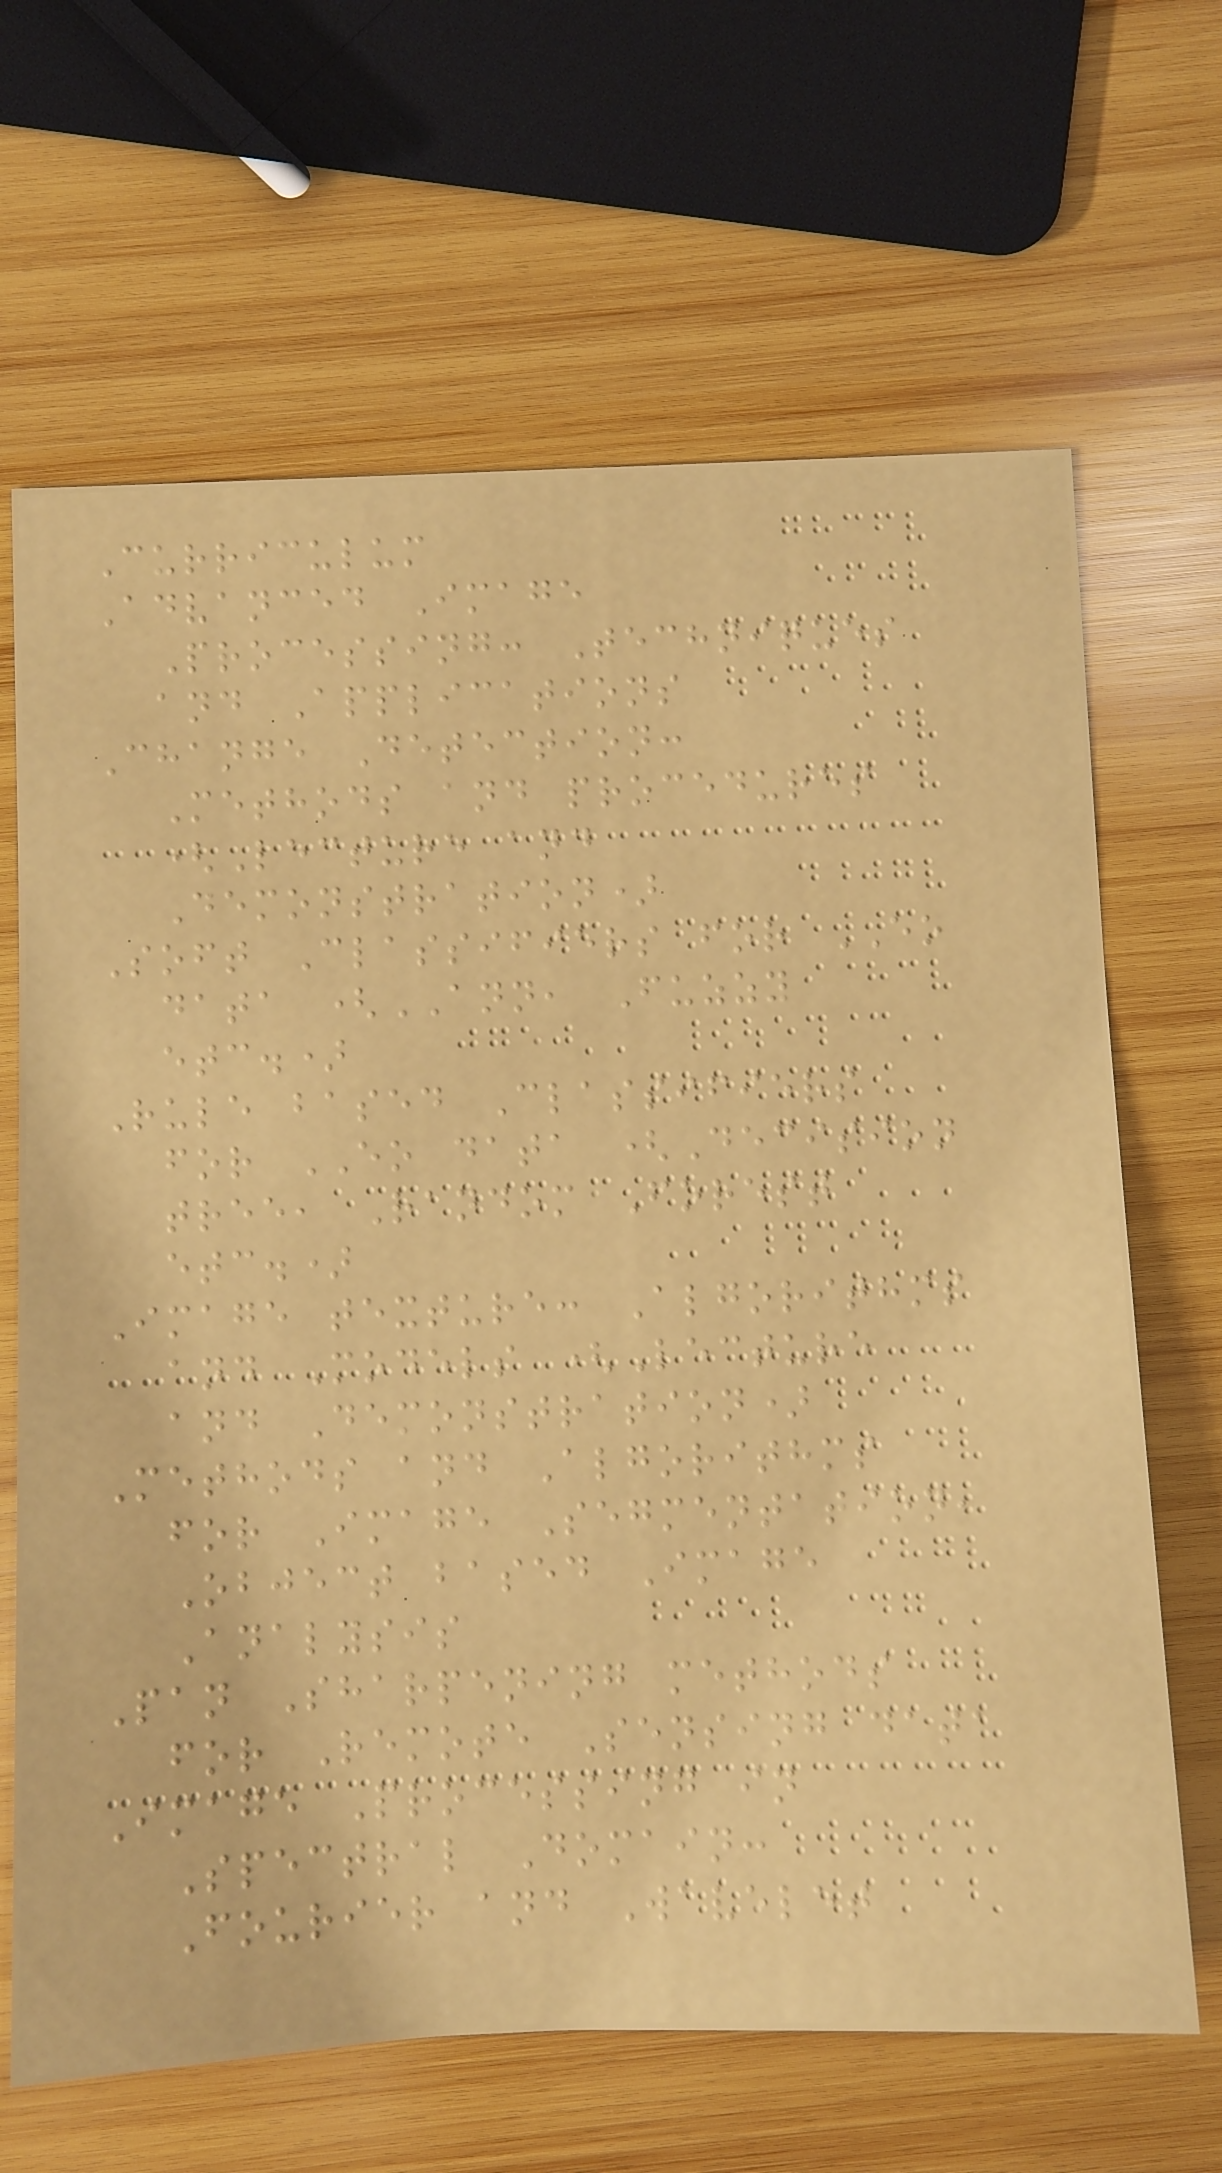Curriculum
Advanced Image
Processing: Techniques
and Applications
Change Detection:
Methods and procedures
(Lecture and
Demonstration)
Soft Classifiers for EO
data (ANN, Fuzzy
etc.)
Rule based Classifiers
for EO data (Decision
tree, Random Forest
etc.)
Image texture: Algorithms
and Models (Lecture
and Demonstration)
Methods and Algorithms
for Image Segmentation,
Object based Image
Analysis
Pan Sharpening methods
for Remote Sensing data
Image Processing in
Spectral Domain:
Fourier and Wavelet
